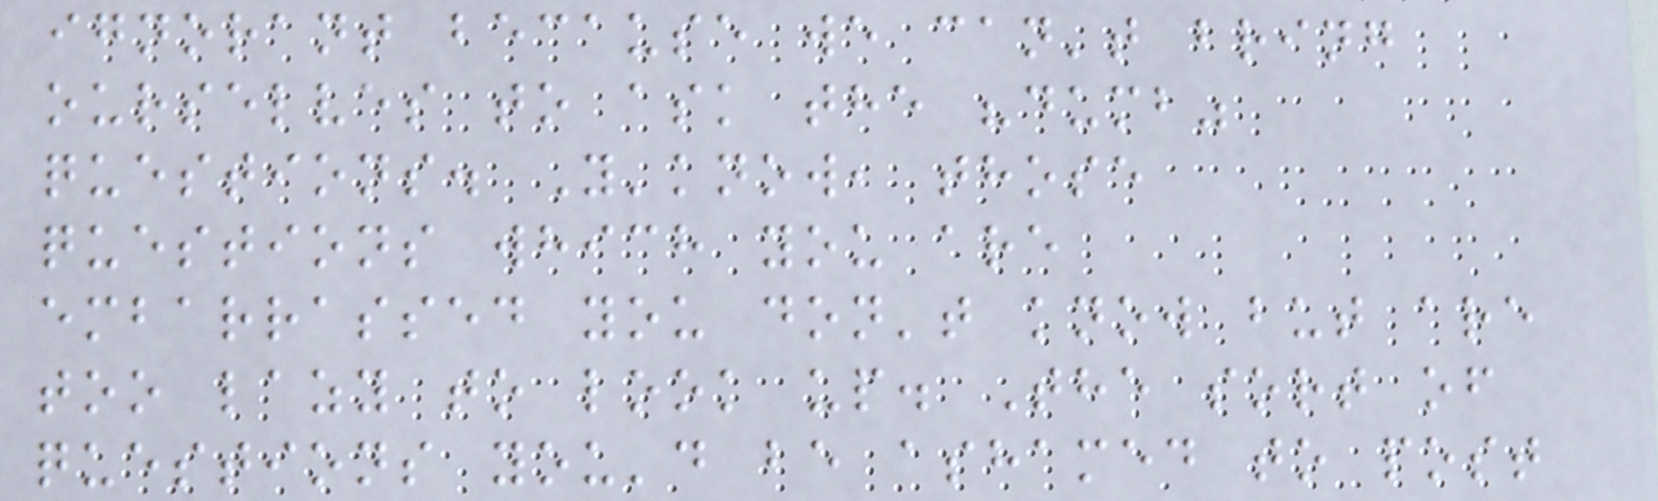ignorant because we can't bring
ourselves to ask the "dumb"
questions. Y'know, those
questions which you are
embarrassed you don't know but are
too lazy to look up. The sort of
questions you'd be ashamed to post
